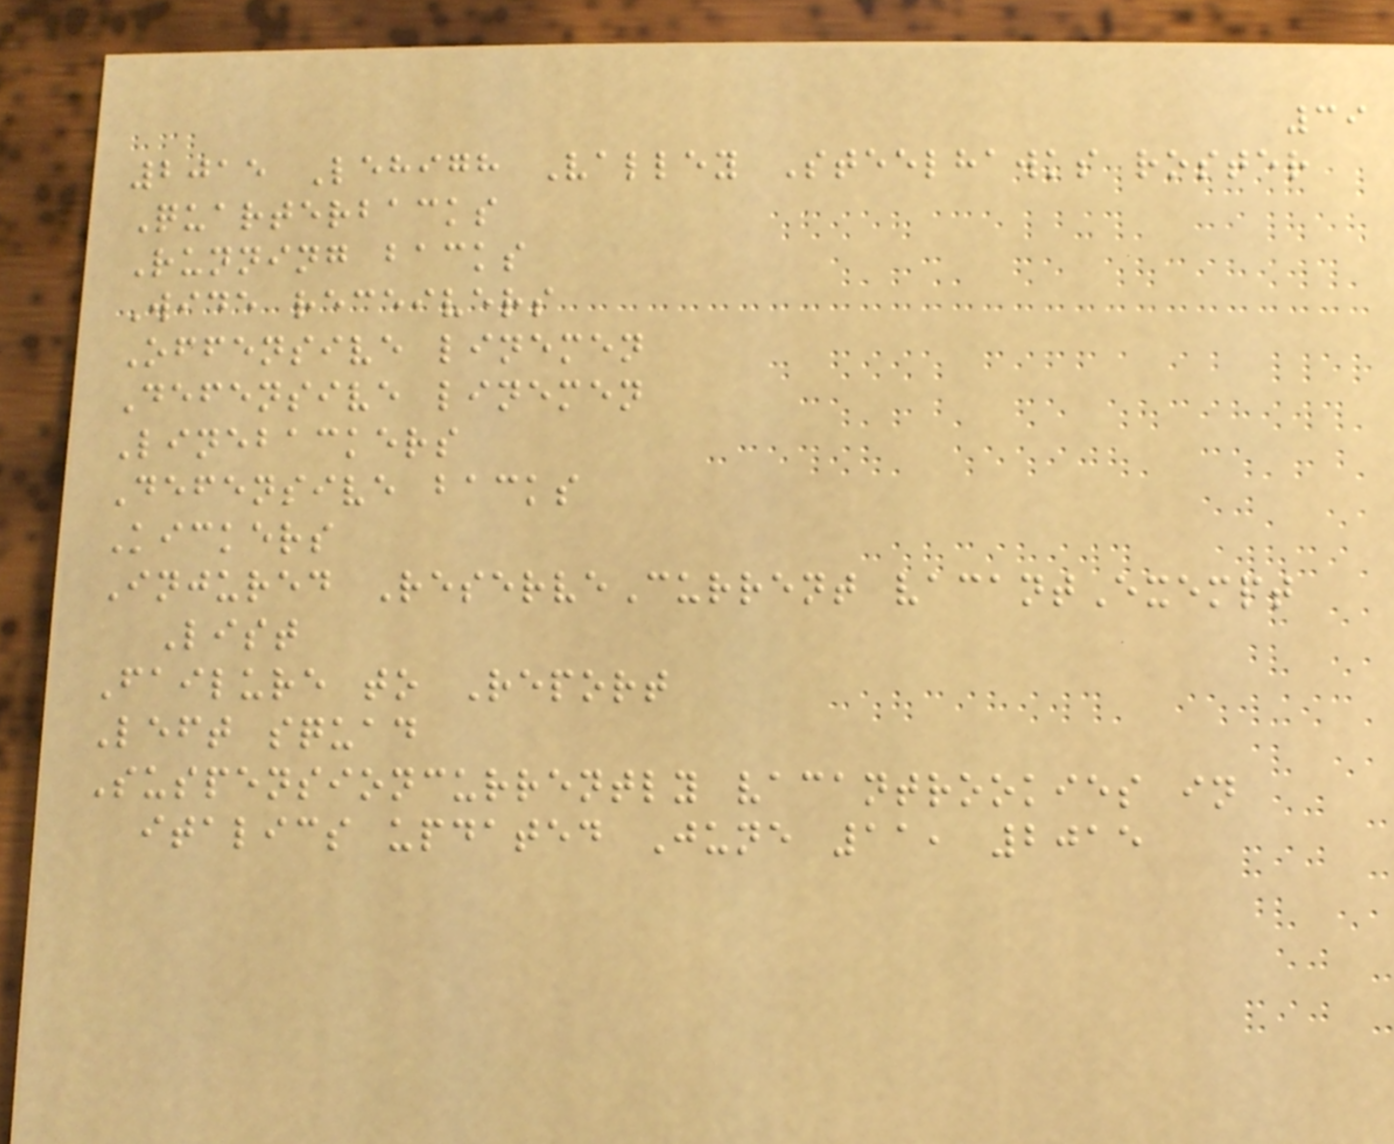39
2015 Lehigh Valley Steelhawks roster
Quarterbacks
Running backs
Wide receivers
Offensive linemen
Defensive linemen
Linebackers
Defensive backs
Kickers
Injured ReserveCurrent vacantExempt
List
Failure to Report
Left squad
Suspensioncurrently vacantrookies in
italics updated June 11, 2015
